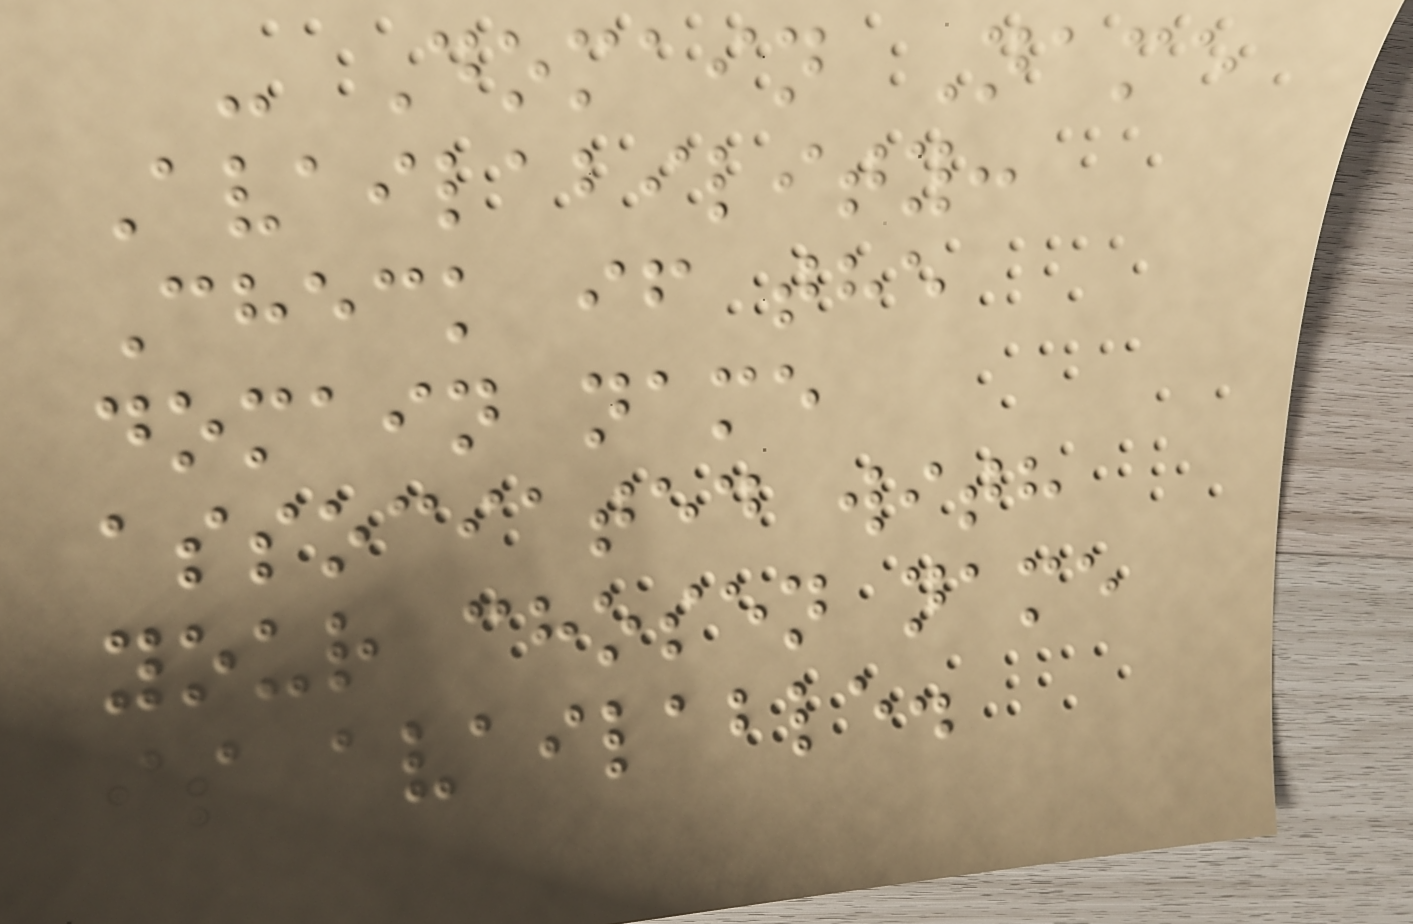- Domain Name
Availability:
Check if the
domain name
associated with
your chosen name
is available.
